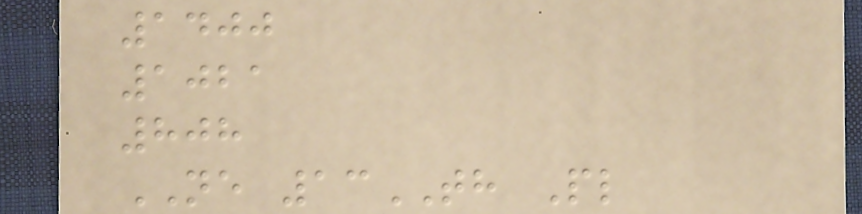1400
1021
808
NE 13TH Pl
